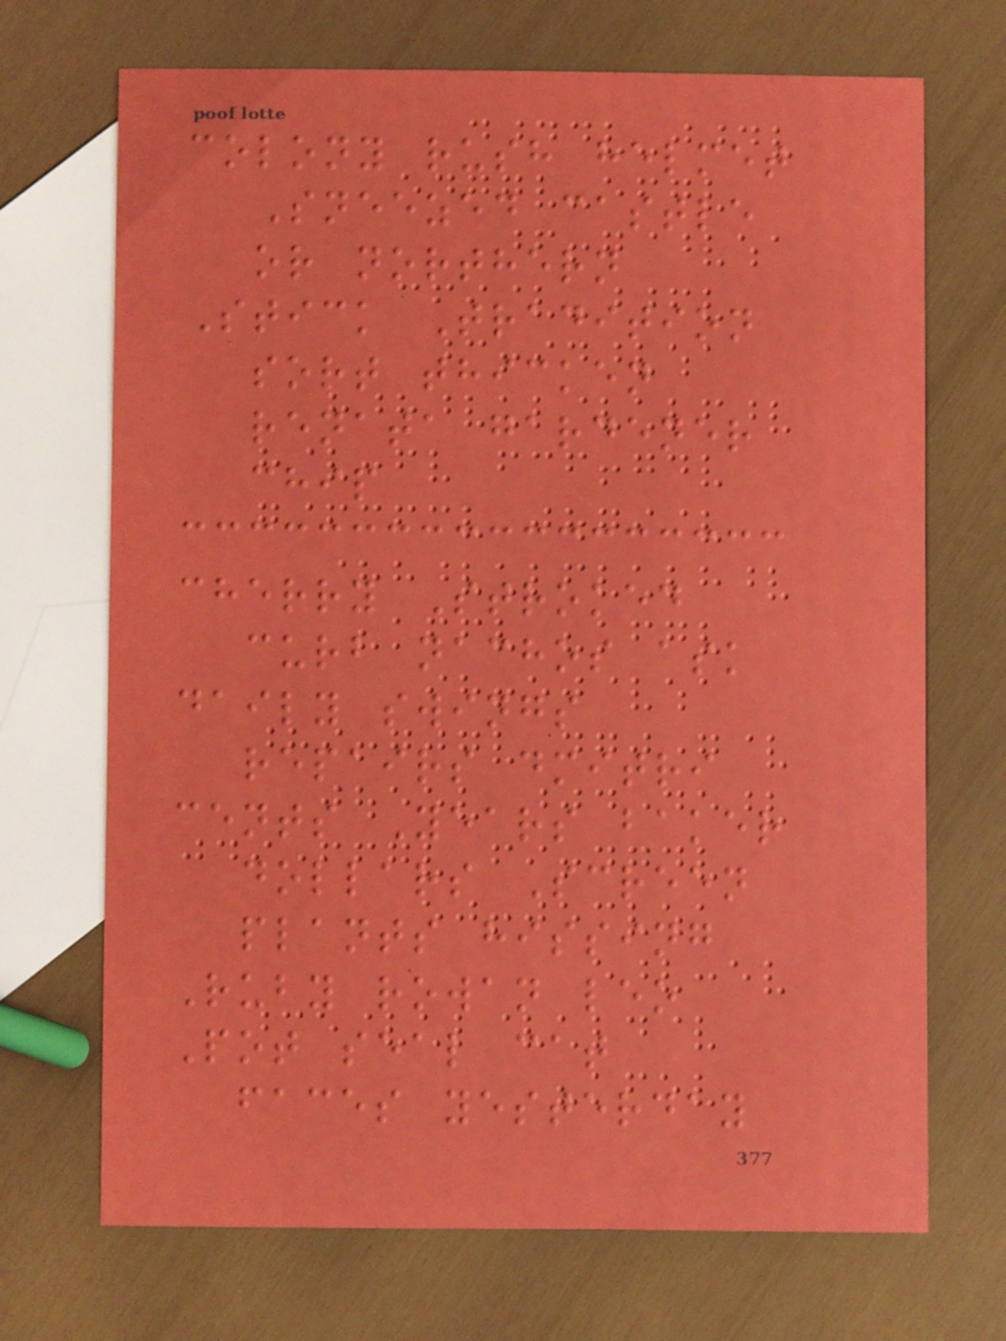colony rush helmet
Sneezed castle
or northern
Stick Tradition
sort thicken
renata gardener
chip
cherry Stroked
curb nachos ask
daily swings
repairs dmitri
cents Years baker
dollars Screen
plants hissing
Ruby rowan leo
Pot seal cat
faces yesterday
